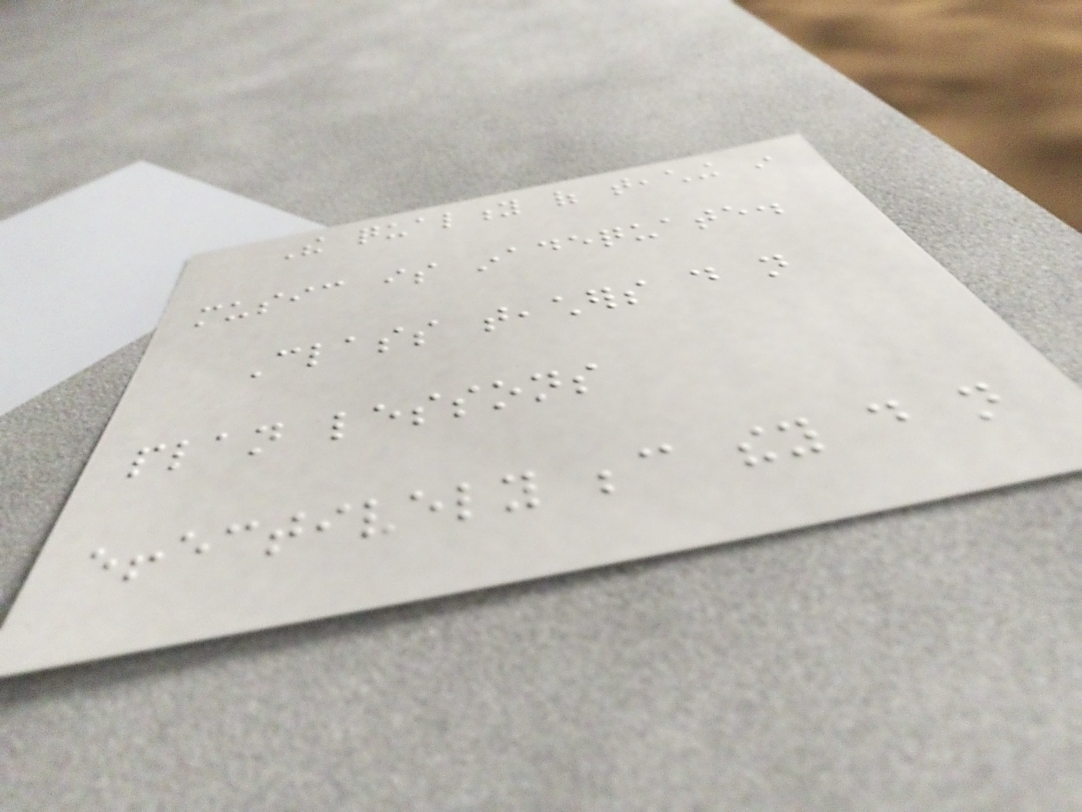The quality of teaching in
music is inadequate.
Class teachers do not
plan lessons
effectively because they do not
